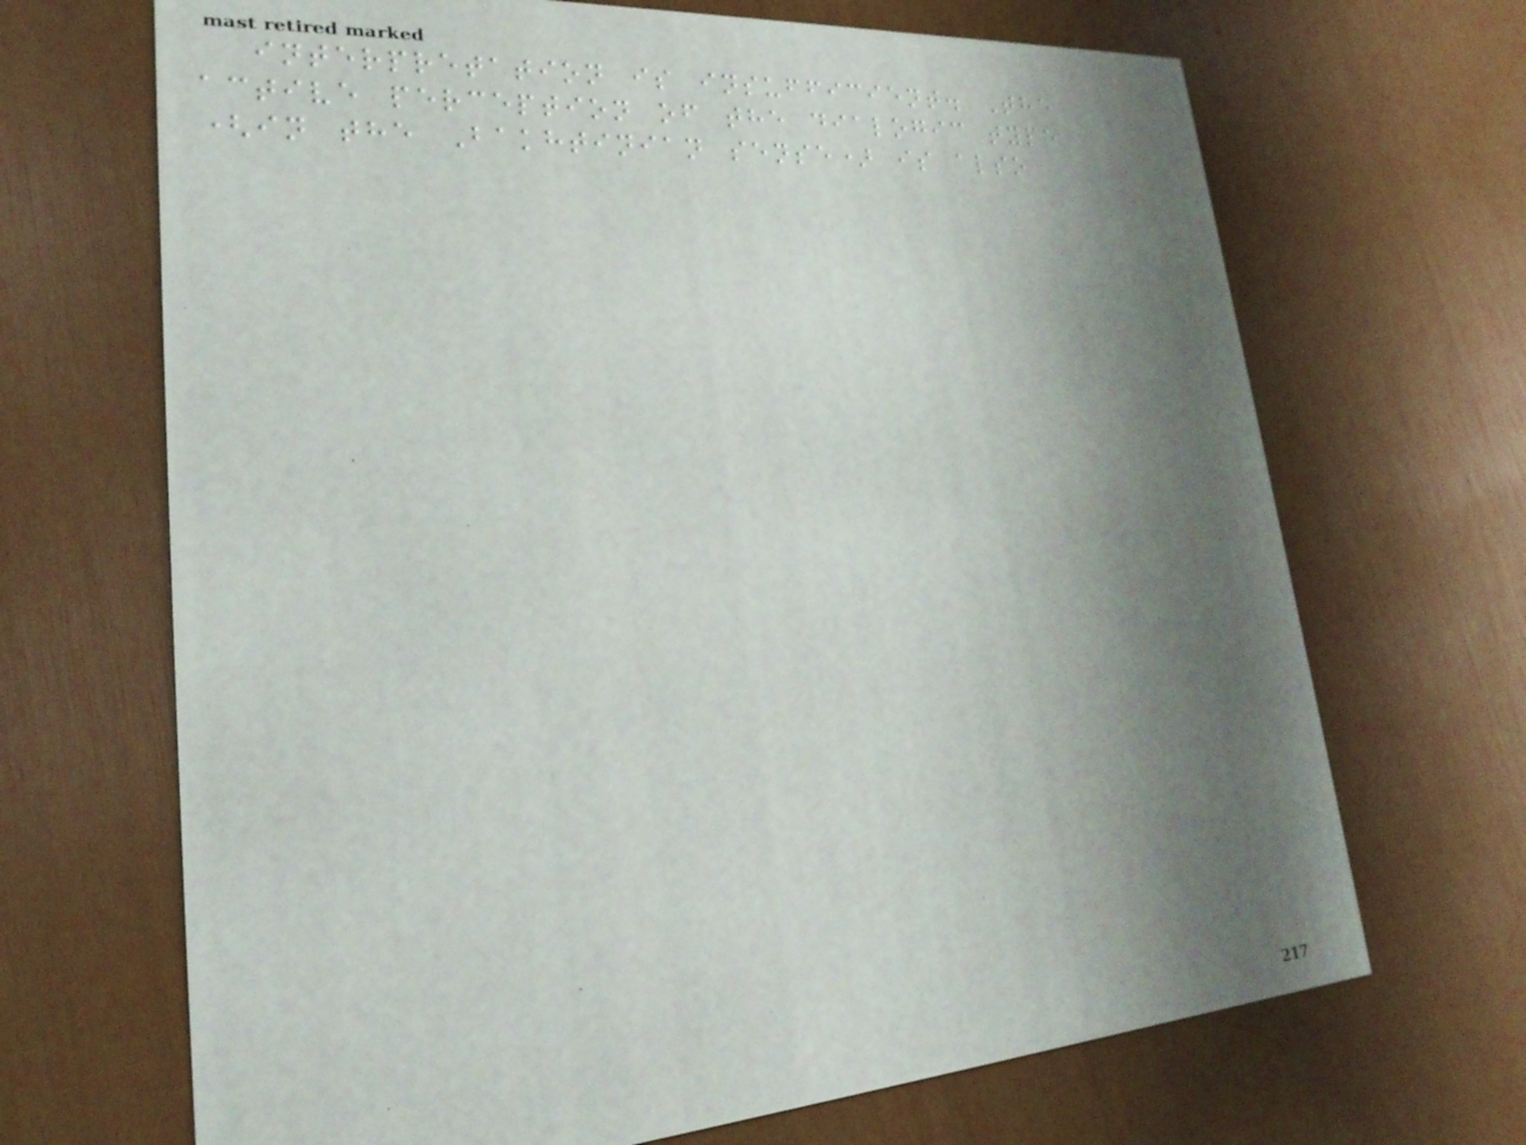interpretation is insufficient. The
active perception of the dialogic type
(in the Bakhtinian sense) is also
